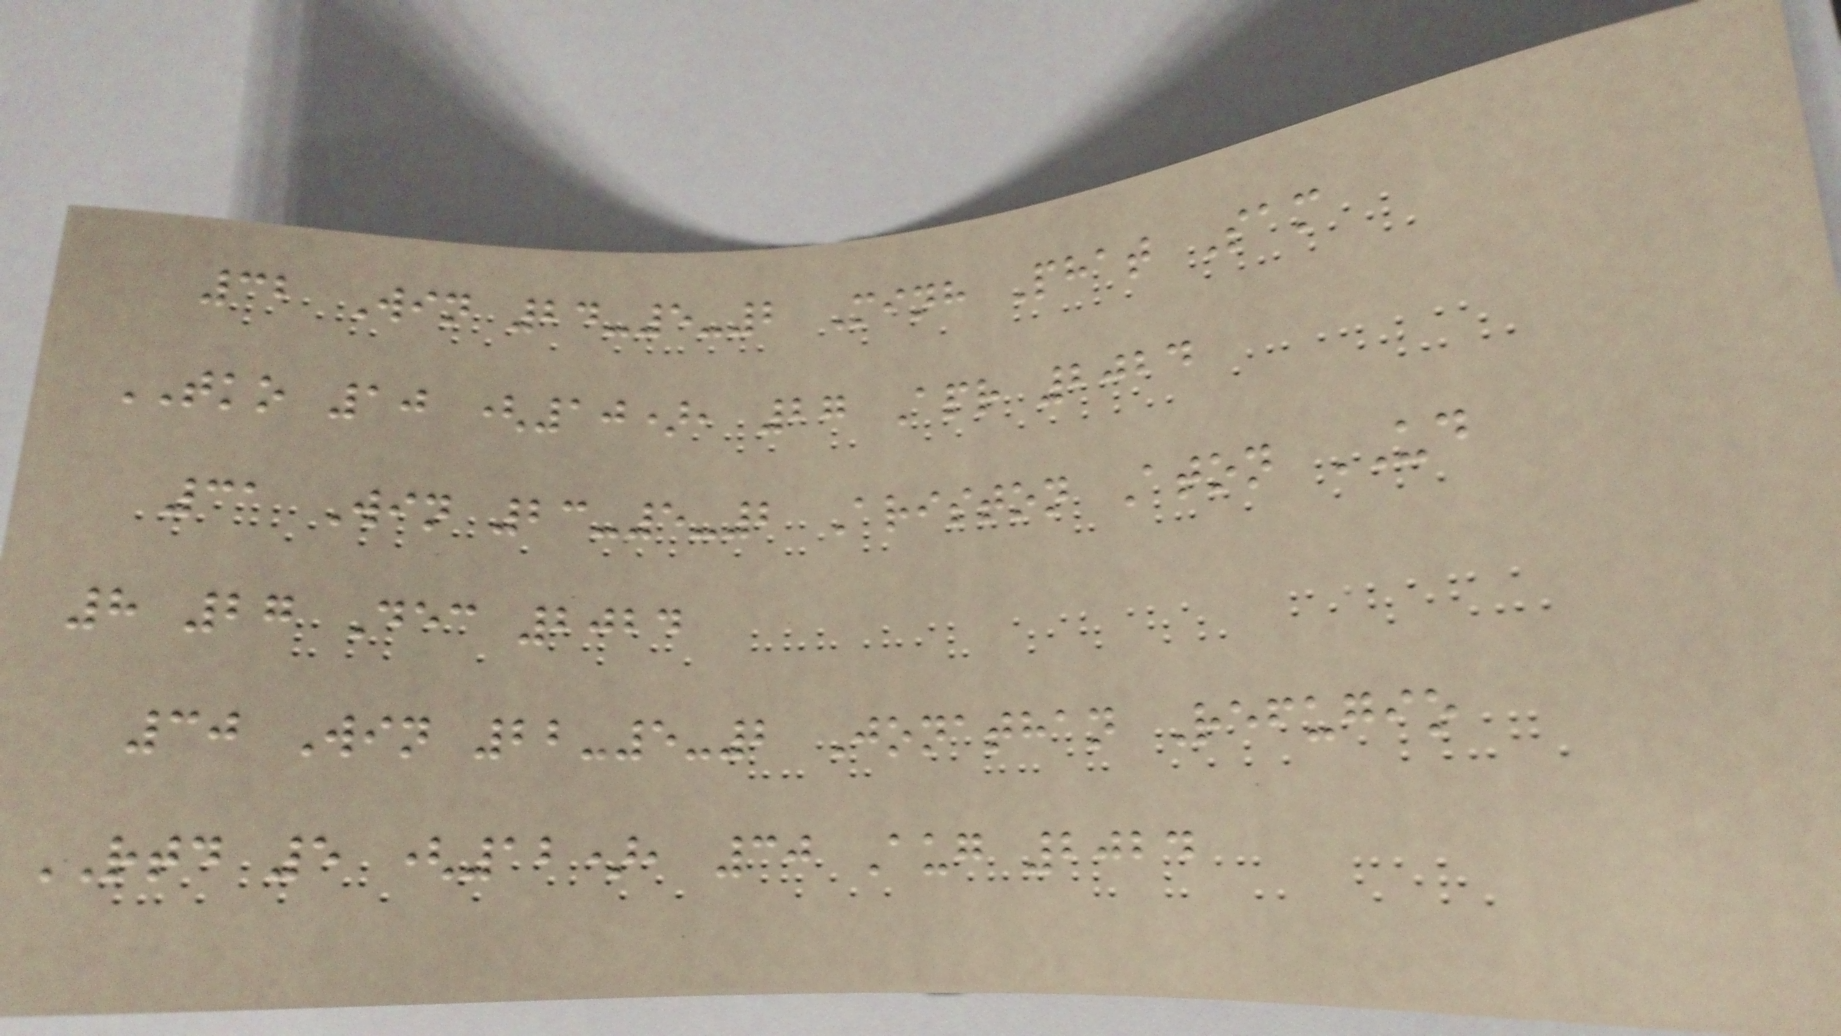32 Win 24-5-2 Minh Phat Sam
TKO 10 (10), 27 Apr 2024
31 Win 23-5-2 Ariston Aton UD
8 27 Dec 2024
30 Win 22-5-2 Jonathan Refugio
RTD 5 (12), 30 Aug 2024
